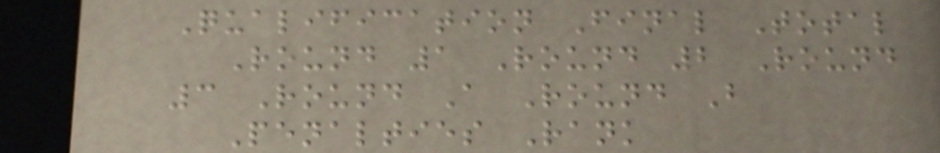Qualification Final Total
Round 1 Round 2 Round
3 Round A Round B
Penalties Rank
